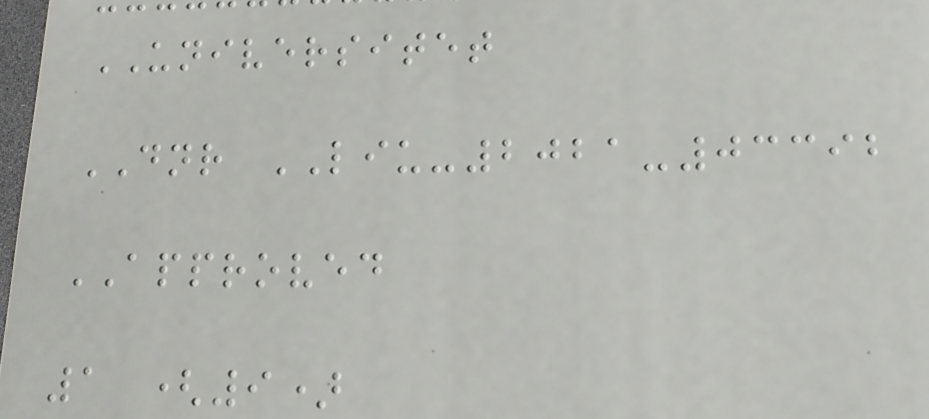UNIVERSITET
DNR LIU-2021-03392
APPROVED
1 (9)
